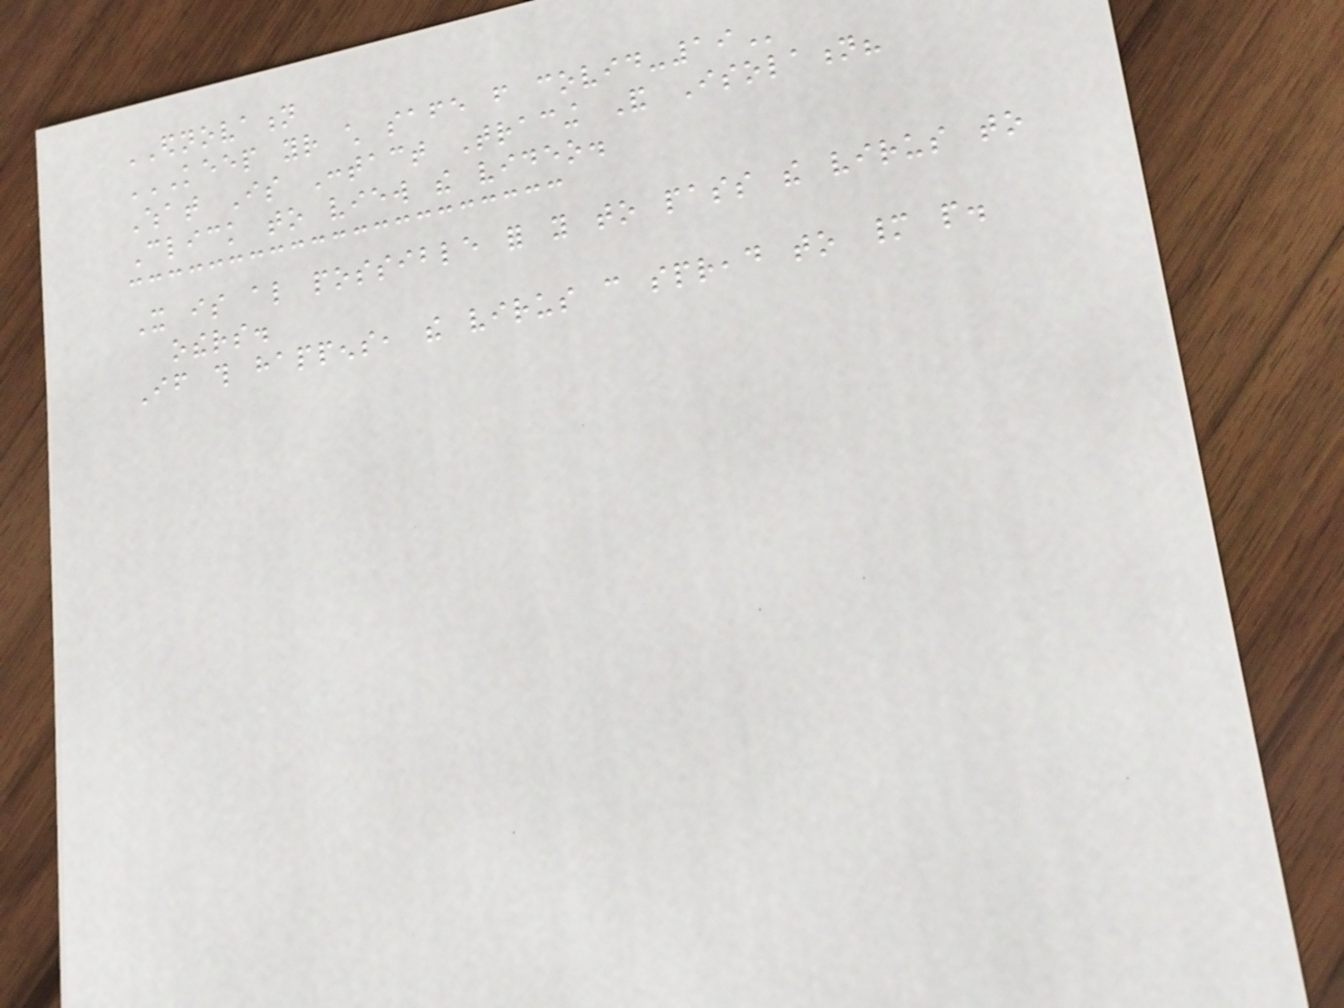EDNOVATION
KEEP YOUR CHILD SAFE FROM COVID-19
What Is Contact Tracing And Isolation?
Click to view the video.
It is also possible for you to pass the virus to
others.
If this happens, the virus can spread to many people.
